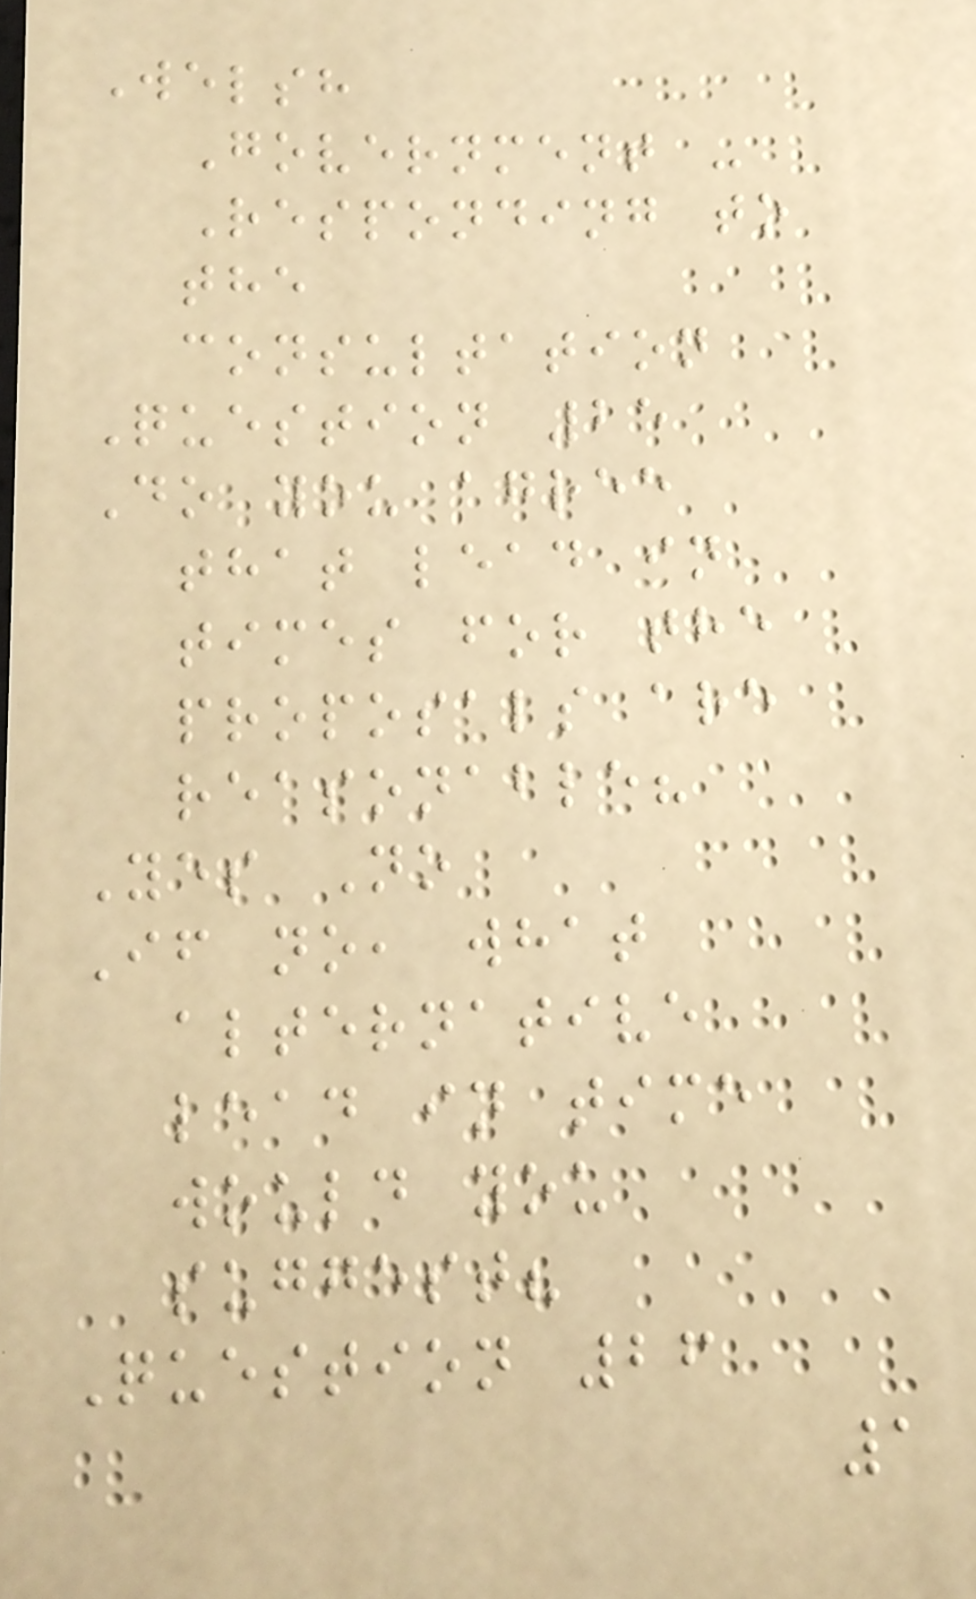Welsh
Government -
Responding to
the
consultation
Question 25
Do you agree
that lead in
times for the
proposals are
reasonable?
Yes No
If no, what
alternative
lead in time
would you
suggest?
Question 26
1
